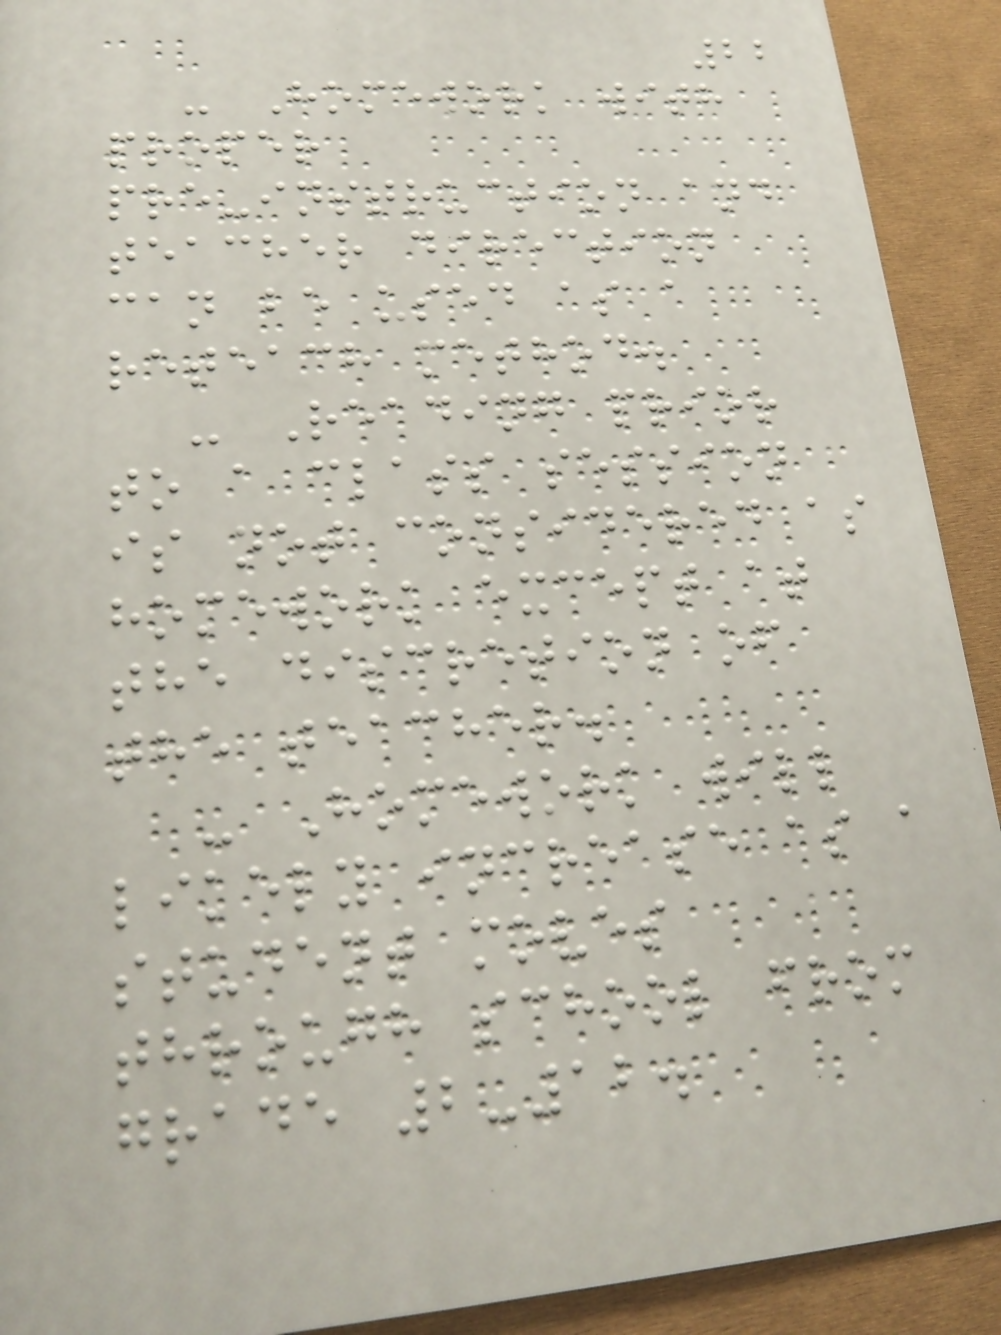22
- Homework with
proper
pre-instruction and
teacher direction
can be used as a
reteach method.
- Reading prior
to a class session
is not considered as
homework except at
the discretion of
the teacher.
- Homework will
likely increase as a
student moves
through school from
grade 2-12.
